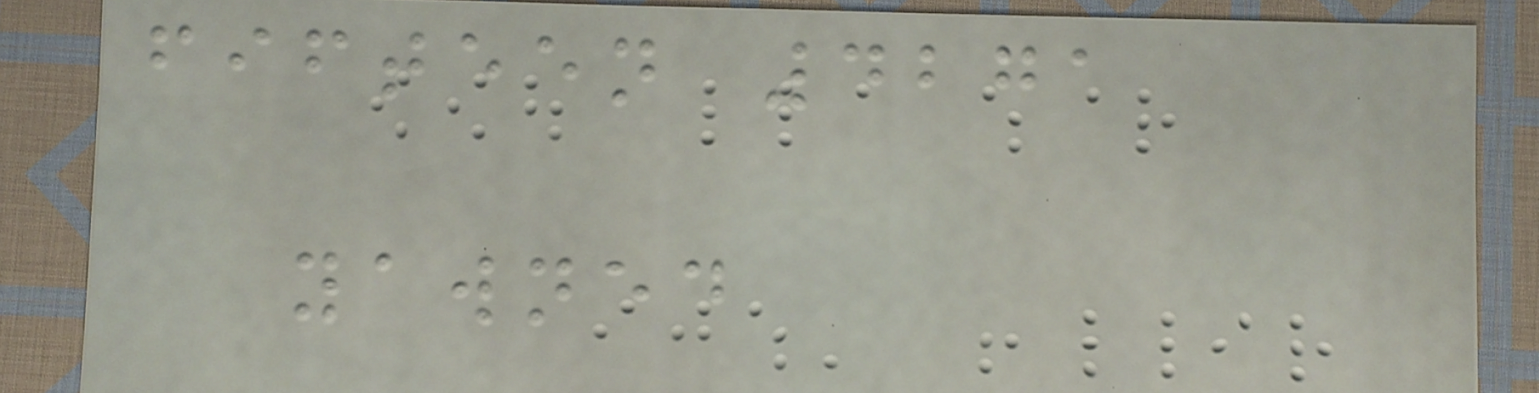fifteen 4271
yawned
